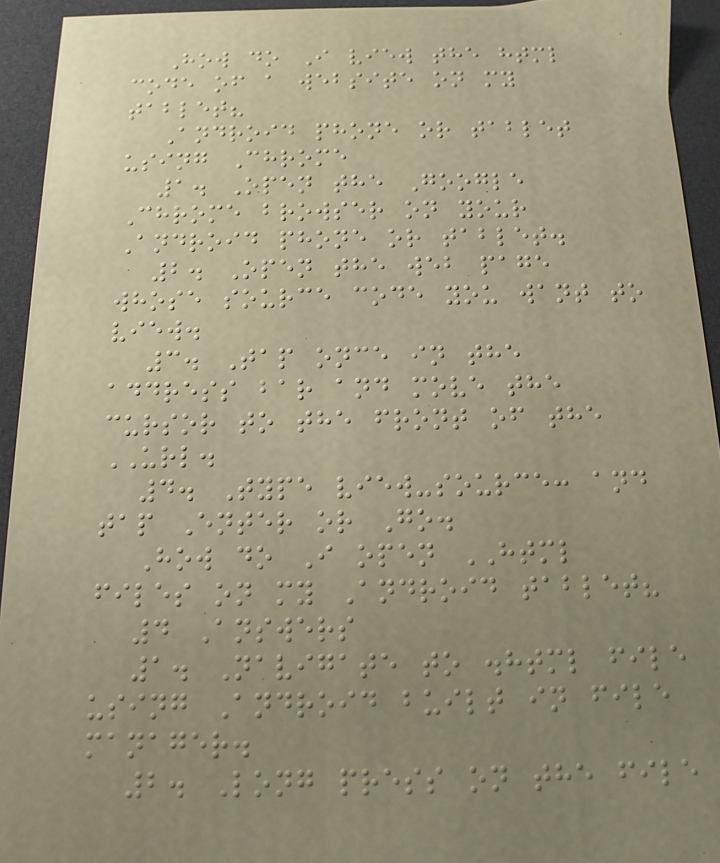How do I view the html
code of a website on my
tablet?
Android phone or tablet
using Chrome
1. Open the Google
Chrome browser on your
Android phone or tablet.
2. Open the web page
whose source code you want to
view.
3. Tap once in the
address bar and move the
cursor to the front of the
URL.
4. Type view-source: and
tap Enter or Go.
How do I open HTML
files on my Android tablet?
4 Answers
1. Navigate to .html file
using Android built in file
manager.
2. Long press on the file
